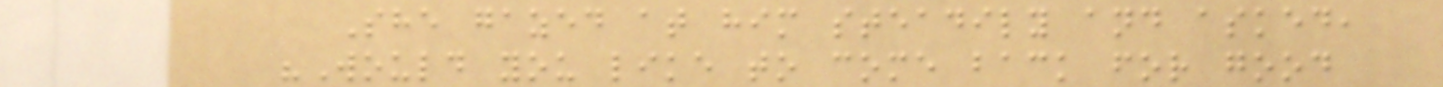She gazed at him steadily and asked,
"Would you like to come back for good
